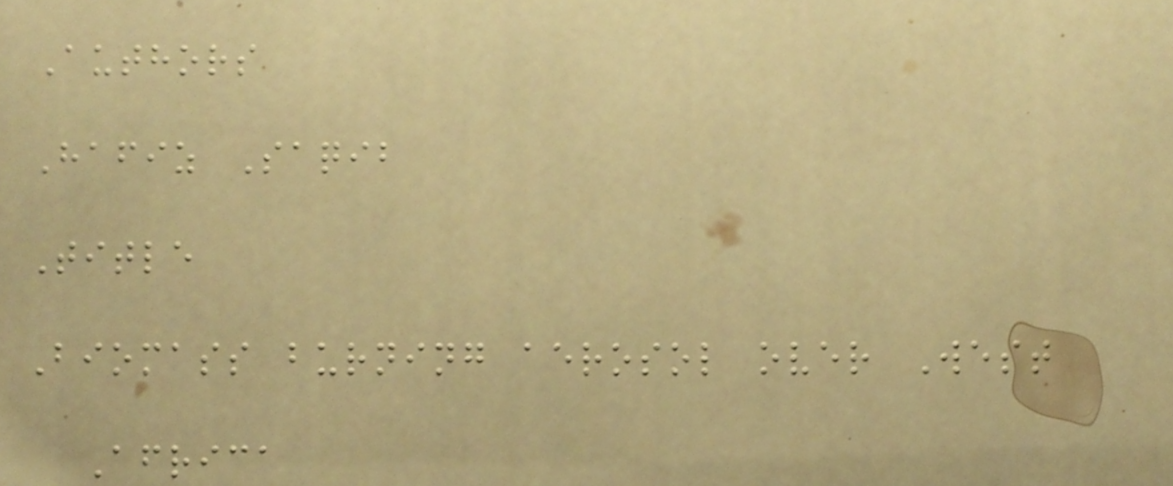Authors
Hafiz Saqib
Title
Biomass burning aerosol over West
Africa
